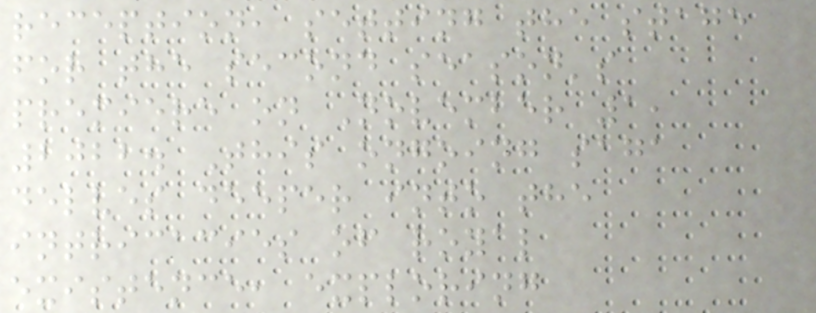reception, setting the stage
for the second season's
premiere on November 1,
2022. This ongoing saga
delves deeper into the
intricacies of royal
existence, exploring
